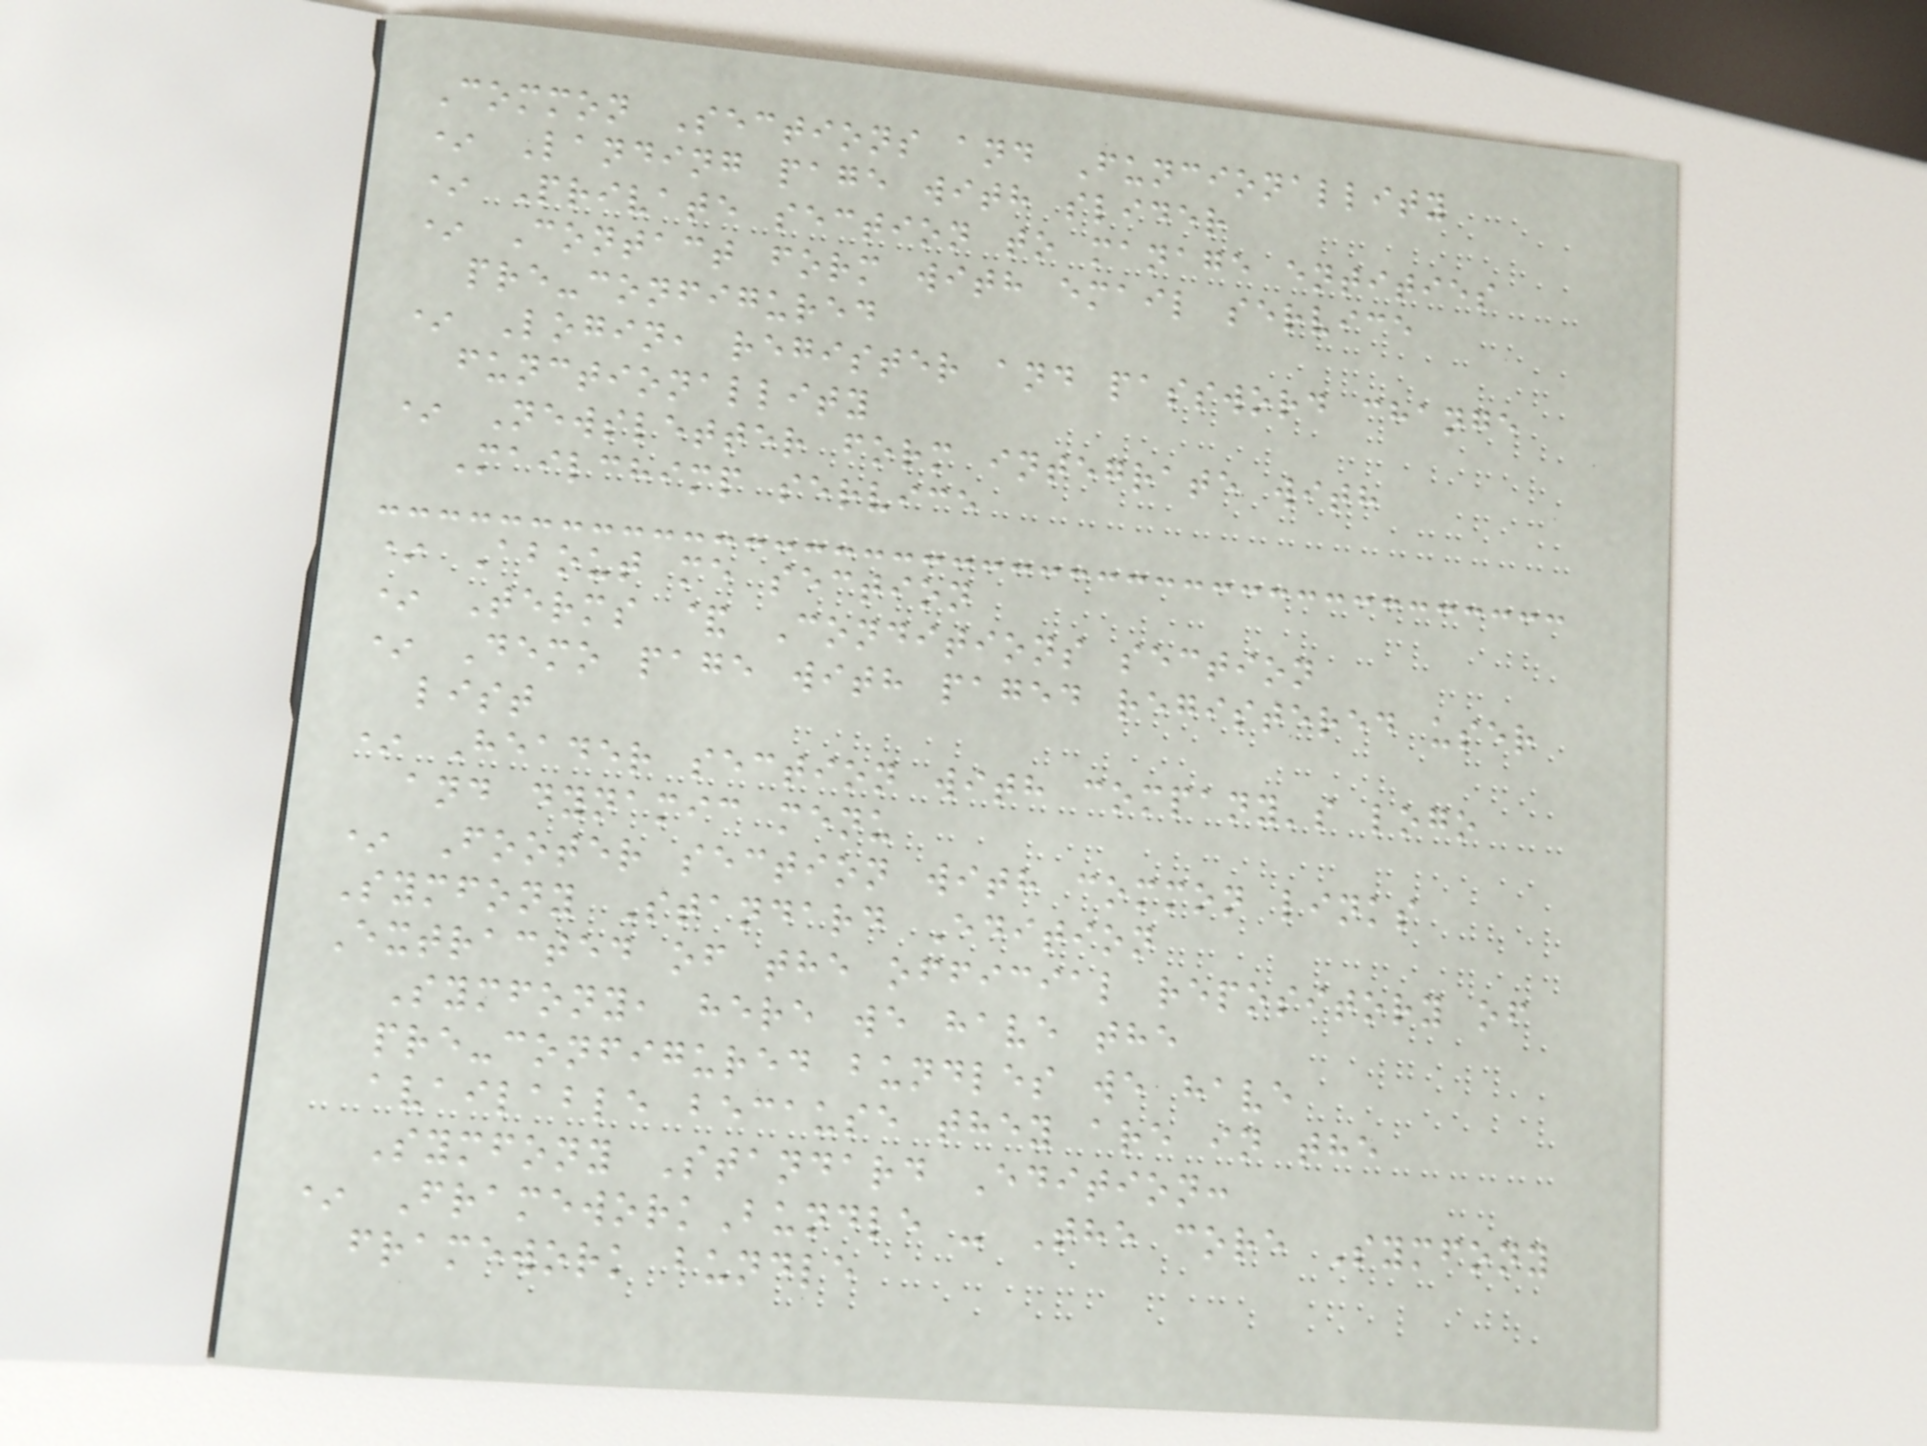Common Sections and Funcionallity
* Landing page with slider
* Private section to manage entities
* Contact form with email service
pre-configured
* Login, register and password change
functionallity
* Newsletter form integrate with
Mailchimp service
* About me section
* Terms & Conditions section
* Demo page with paged registered user
list
* Header section with company's logo
and dynamic menu
* Footer section with common links
Symfony Standard Edition
Extracted of the official repository of
Symfony, here we have the
pre-configured bundles we have
available because they are in the
Symfony Standard Edition:
* FrameworkBundle - The core Symfony
framework bundle
